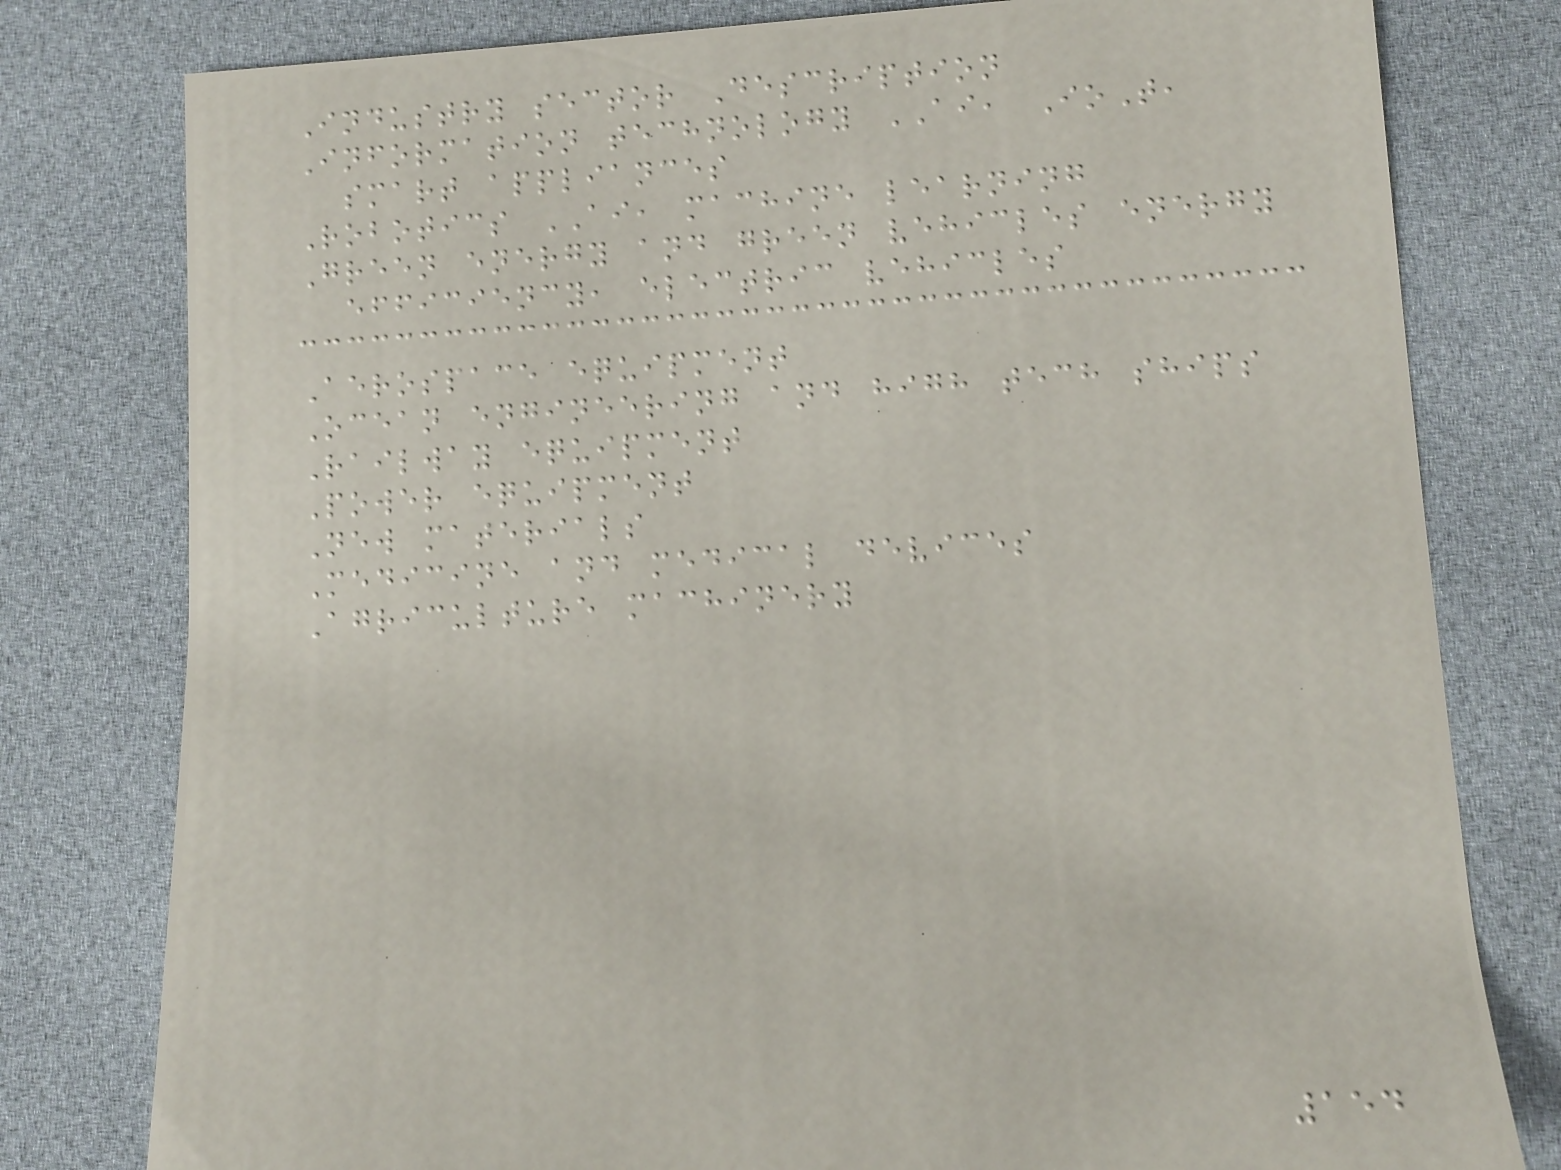Industry sector Description
Information technology AI, IoT,
smart appliances
Robotics AI, machine learning
Green energy and green vehicles energy
efficiency, electric vehicles
Aerospace equipment
Ocean engineering and high tech ships
Railway equipment
Power equipment
New materials
Medicine and medical devices
Agriculture machinery
154
